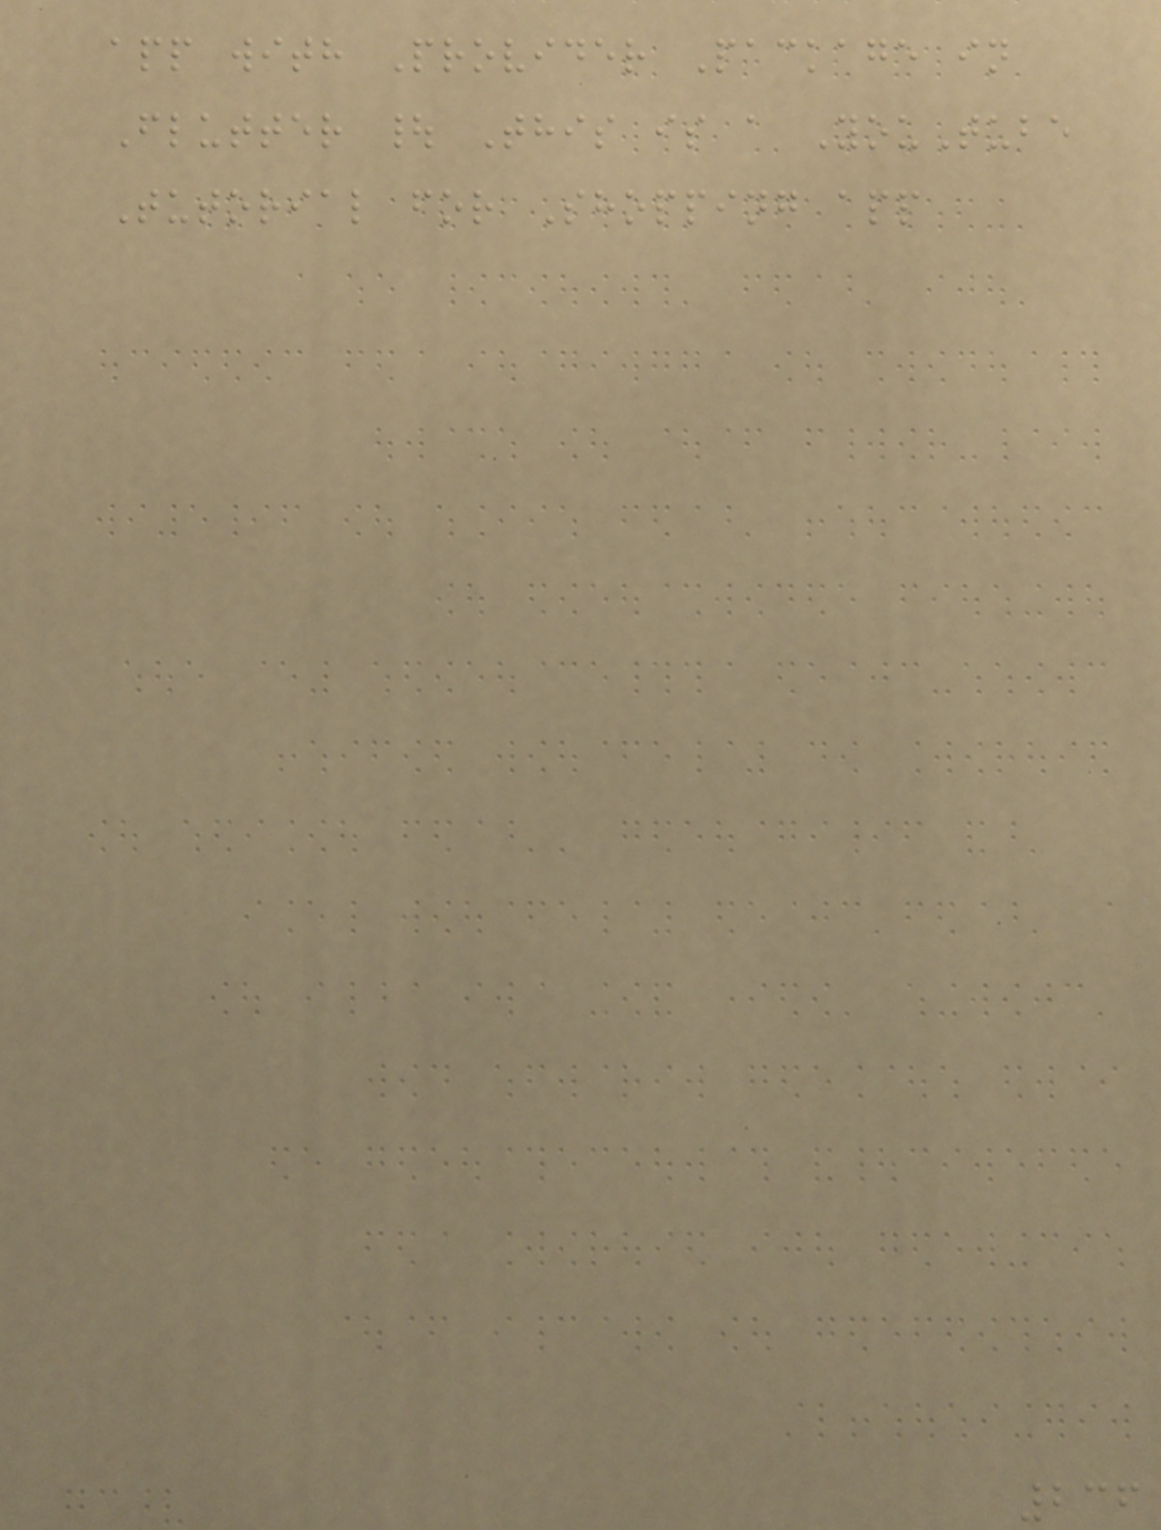app with Provider Package in
Flutter | This is a YouTube
Tutorial for Shopping app
236
